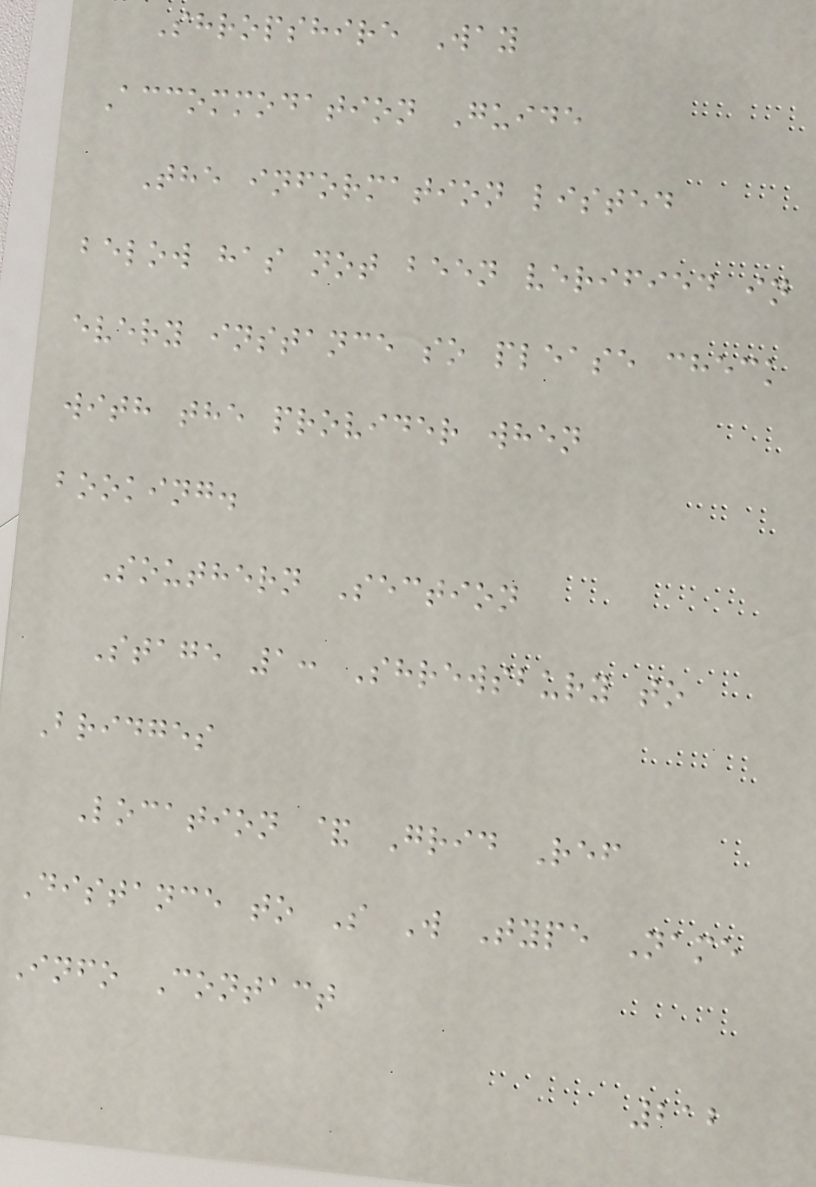Shropshire Way
Accommodation Guide
The information listed
below has not been verified in
every instance so please check
with the provider when
booking.
Southern Section
Stage 1: Shrewsbury to
Bridges
Location & Grid Ref
Distance to S W Type Name
Info Contact
212
